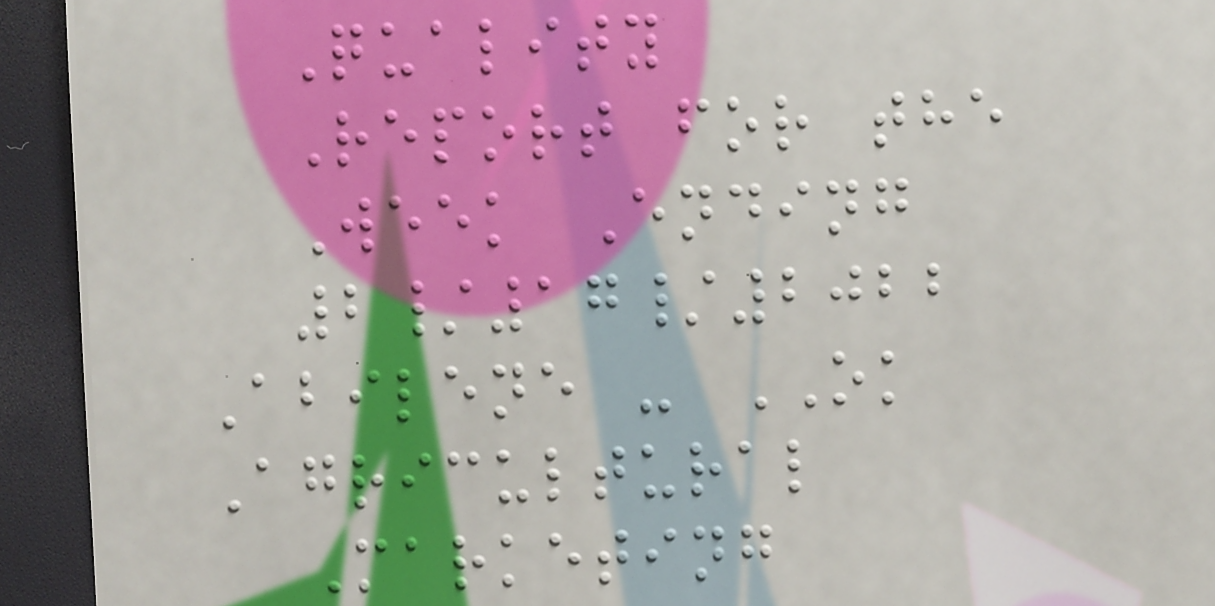Quality
Report for the
Week Ending
2/17/2022
Abilene - OK
Agricultural
Marketing
